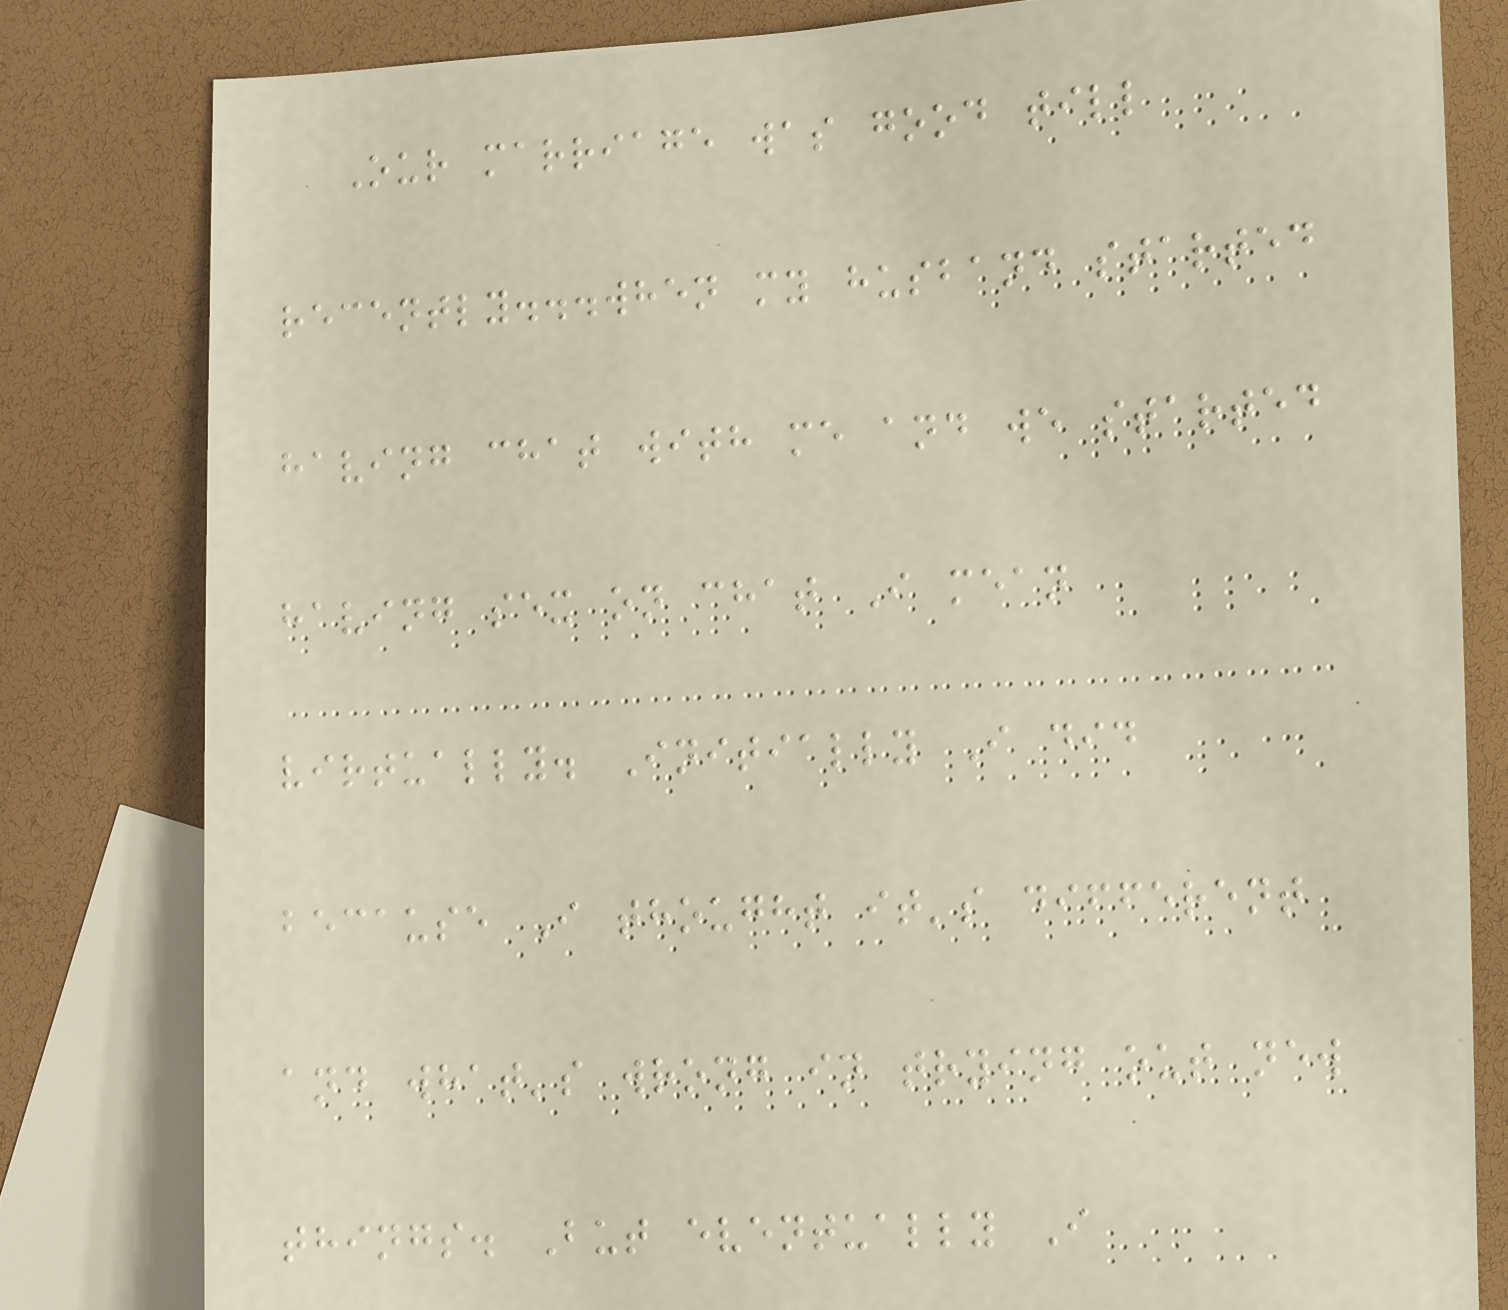Our marriage was good till
recently...when my husband started
having chat with me and we started
having sex on chat I mean
virtually. Initially I did
because I thought it's different
and what's wrong in trying out new
things. But eventually I
